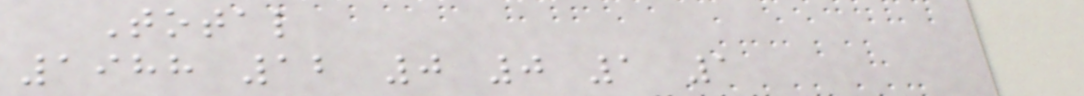Total
1988 12 0 0 1 1
